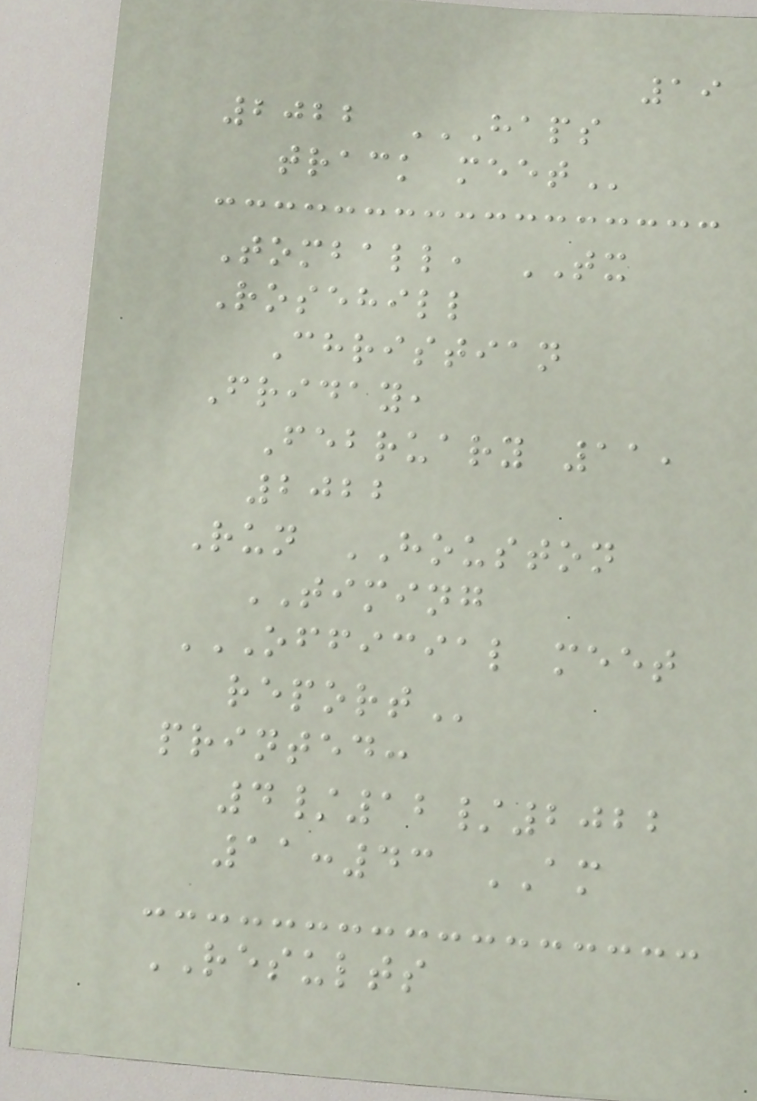19
2022 HAPS
TRACK MEET
Tomball, TX
Rosehill
Christian
Friday,
February 11,
2022
Run HOUSTON
TIMING
OFFICIAL MEET
REPORT
printed:
4/12/2022
11:43 AM
RESULTS
